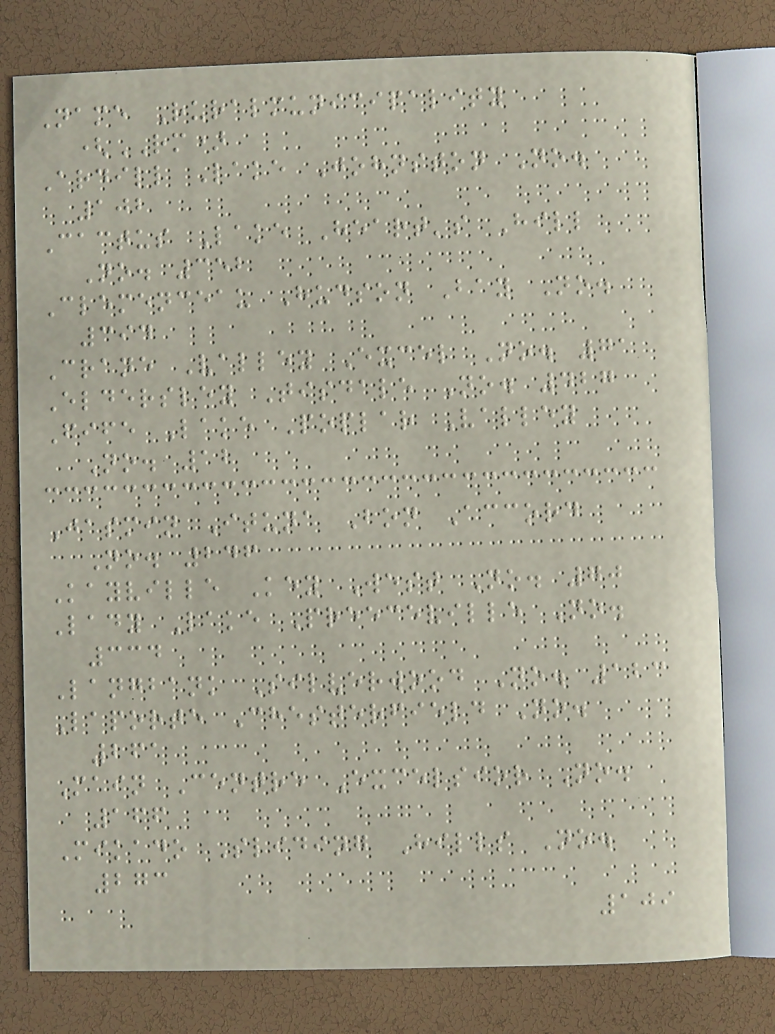Name Ruralmunicipality
(RM)
Ardill Lake Johnston No.
102
Cactus Lake Heart's Hill
No. 352
Clemenceau Hudson Bay No.
394
Crane Valley Excel No. 71
Eldersley Tisdale No. 427
Fife Lake Poplar Valley
No. 12
Jasmin Ituna Bon Accord
No. 246
Kayville Key West No. 70
Lady Lake Preeceville No.
334
Langbank Silverwood No. 123
Laporte Chesterfield No.
261
Main Centre Excelsior No.
166
Mikado Sliding Hills No.
273
109
